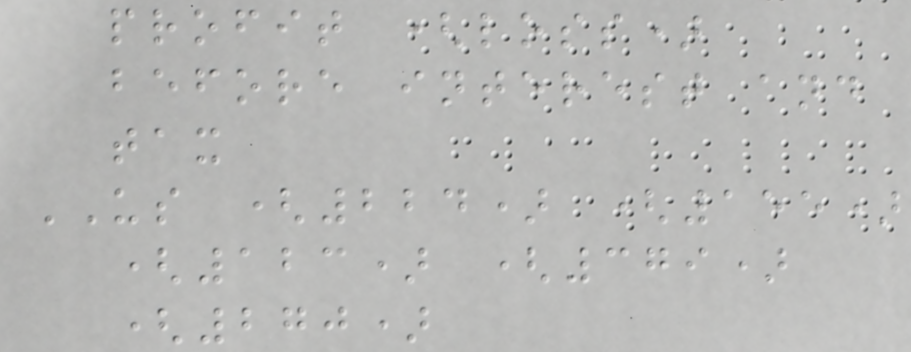profit (loss)
before interest and
tax
US (224) (155)
(123) (379)
(270)
